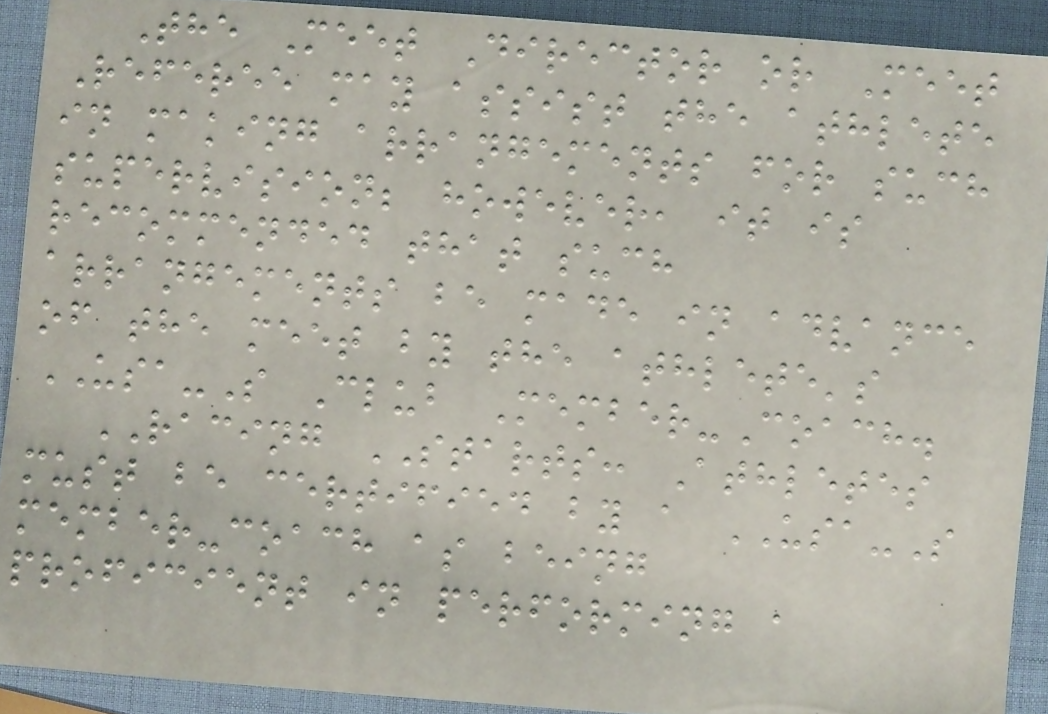The Meet Director or Meet
Referee may assist the athlete
in making arrangements for such
supervision; however, it is
recommended that such
arrangements be made in advance
of the meet by the athlete's
USA-S Club Member-Coach.
RACING STARTS: Athletes
must be certified by a USA-S
member-coach as being
proficient in performing a
